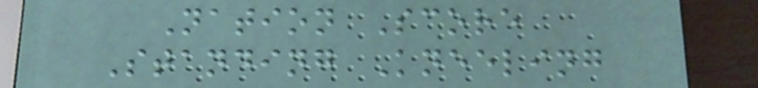Nation Score
Standing Kneeling
